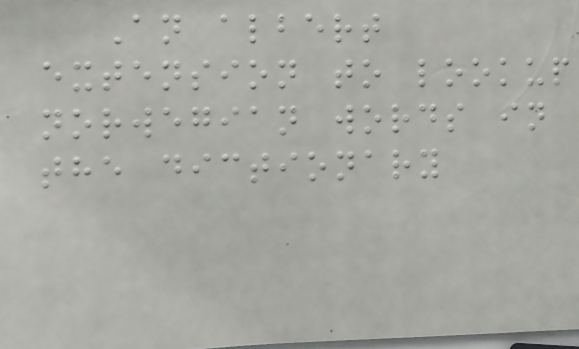An albert
extension to lookup
norwegian words in
the dictionary
